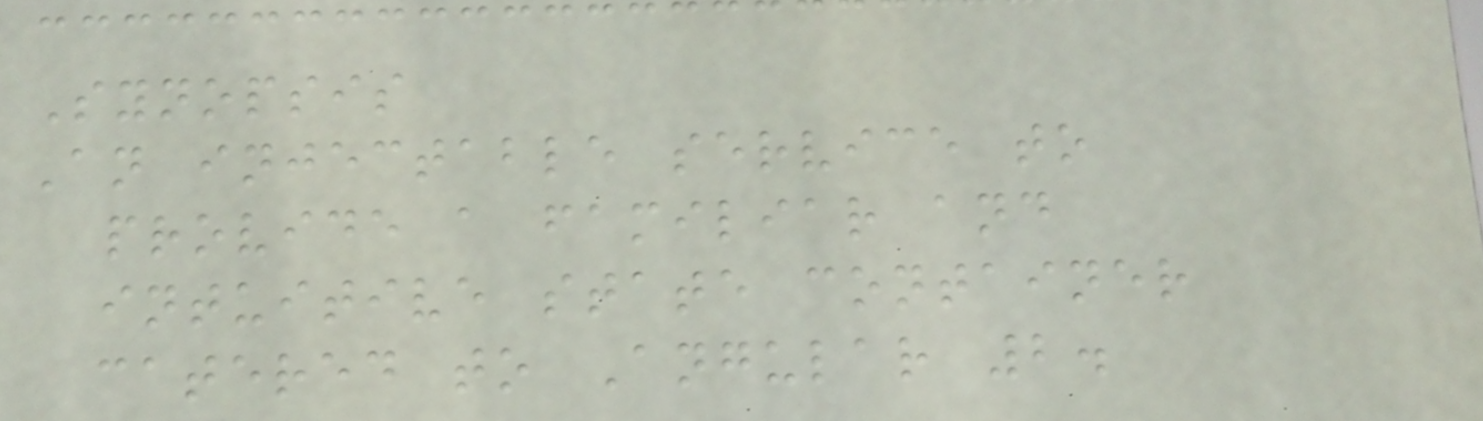Synopsis
An injectable service to
provide a familiar and
intuitive state container
catered to Angular 2.
